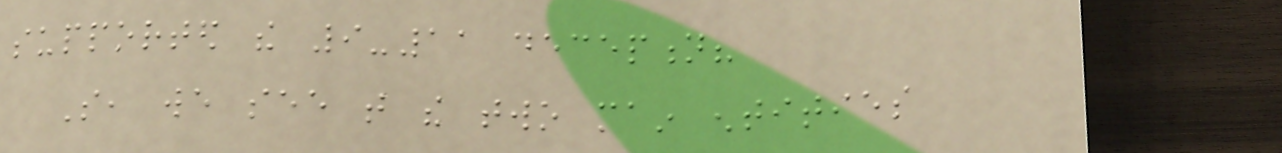supported the 9-11 deception?
So, we see that the two main entities
